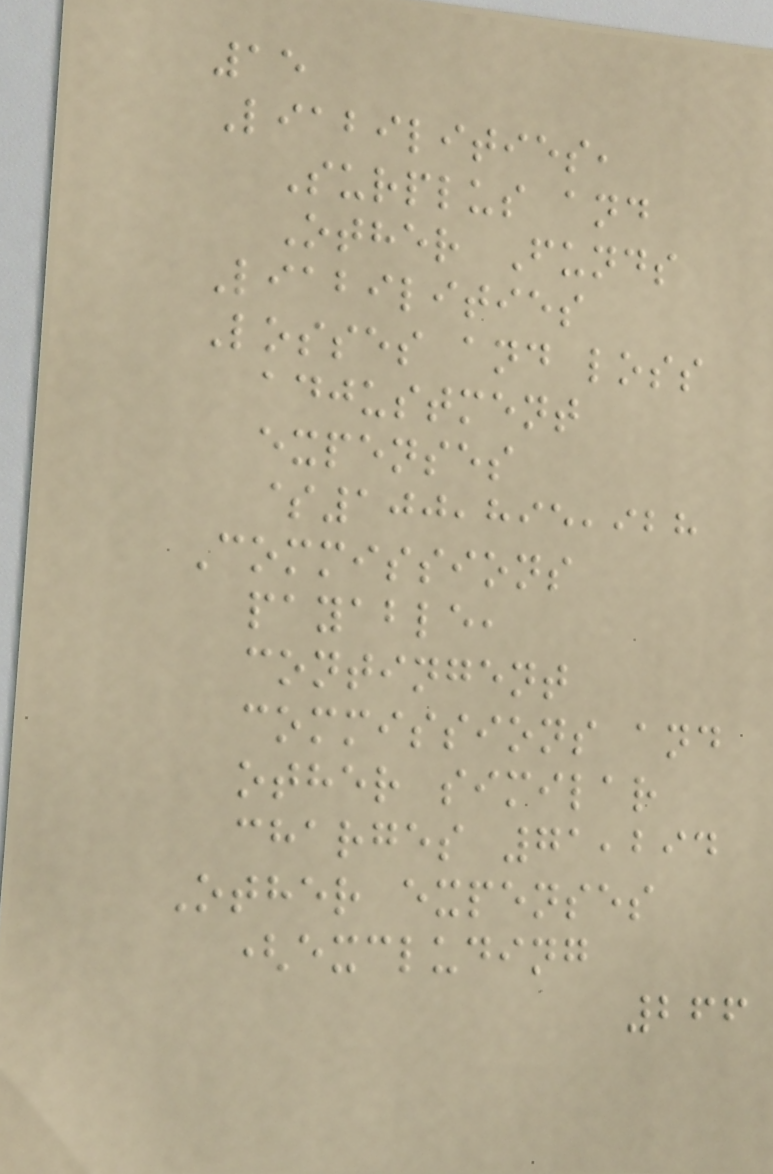15
Liabilities,
Surplus and
Other Funds
Liabilities
Losses and loss
adjustment
expenses
$100,895,928
Commissions
payable,
contingent
commissions and
other similar
charges 71,294
Other expenses
(excluding
266
